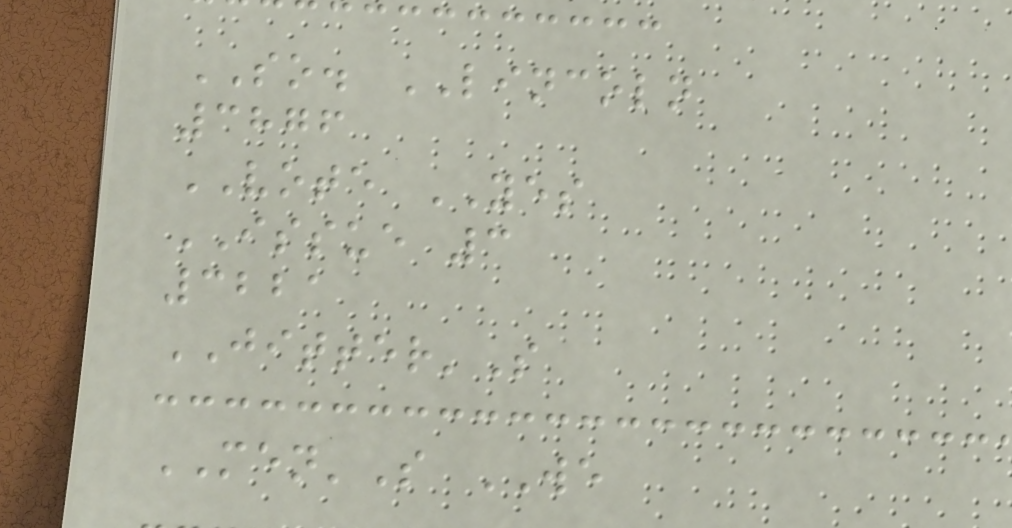SO. LINCOLN
3876
VOTE YES
ISSUE 3
3221
JITTER'S
MEN'S WE
